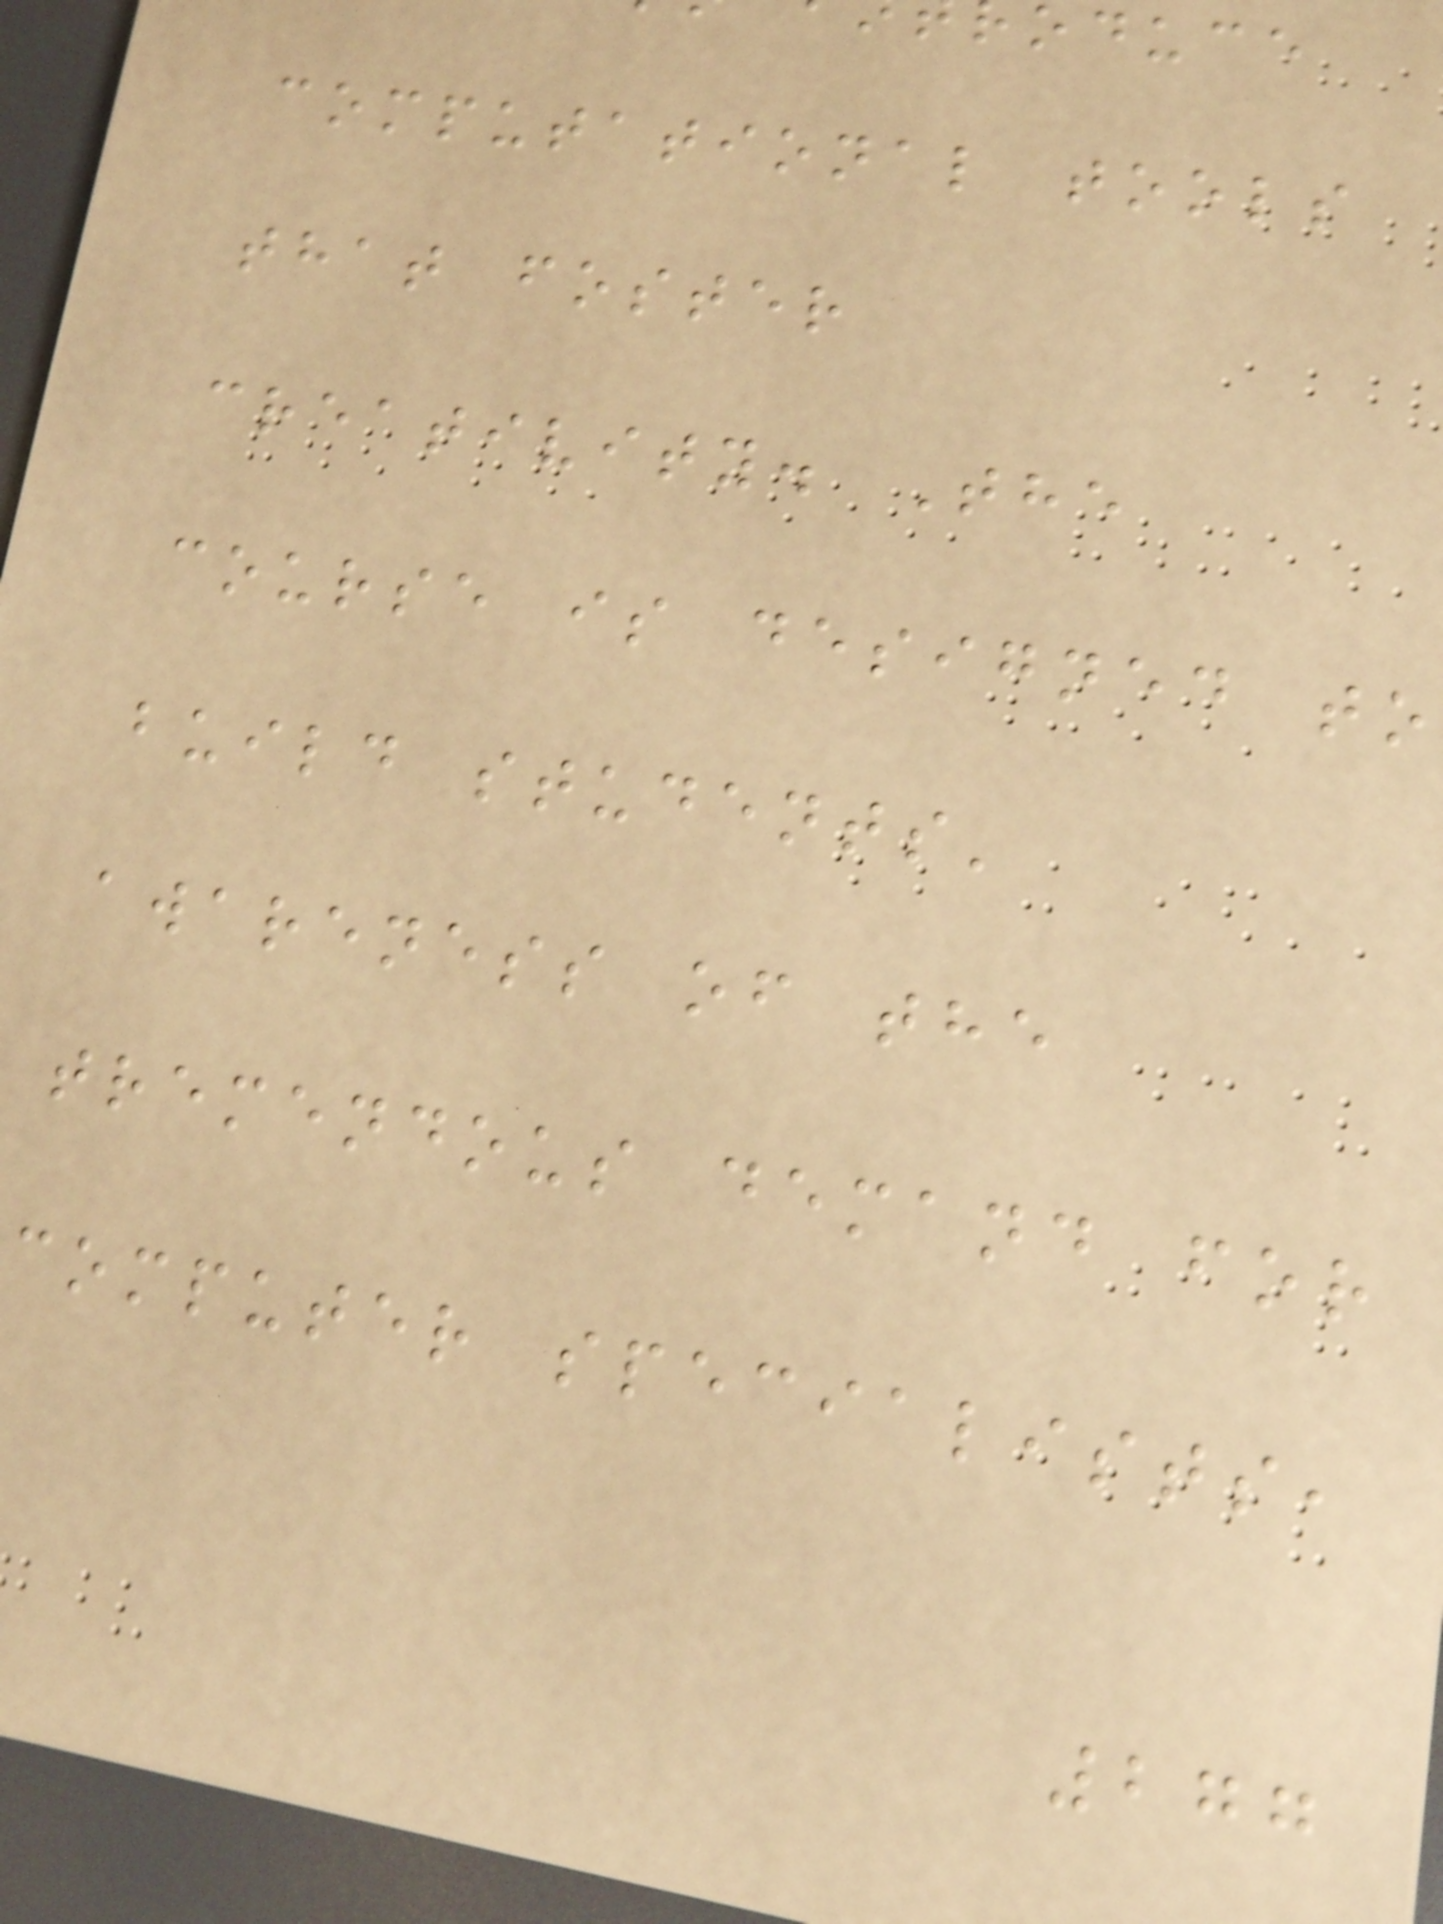oduce
computational tools
that foster
creativity. The
course is designed to
build students'
awareness of the
tremendous demand for
computer specialists,
277
